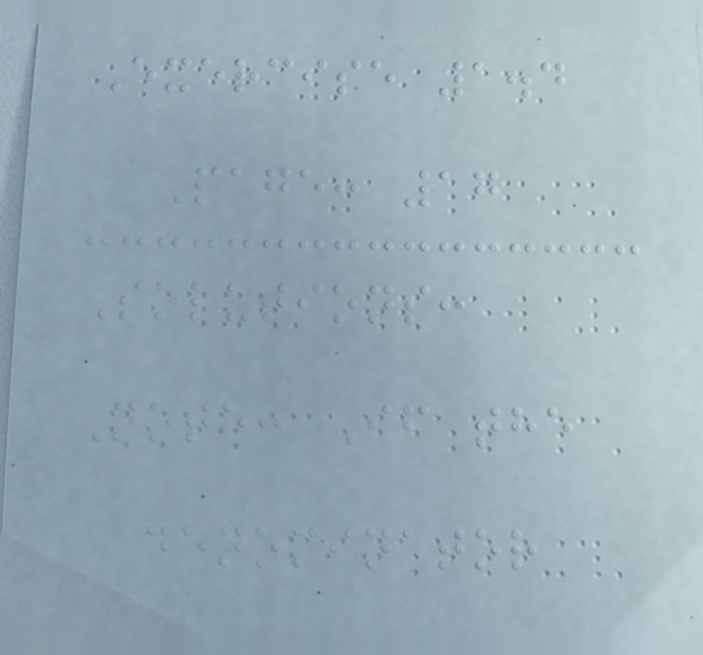Exercise 1.4
Page: 17
Solutions:
Note: If the
denominator
